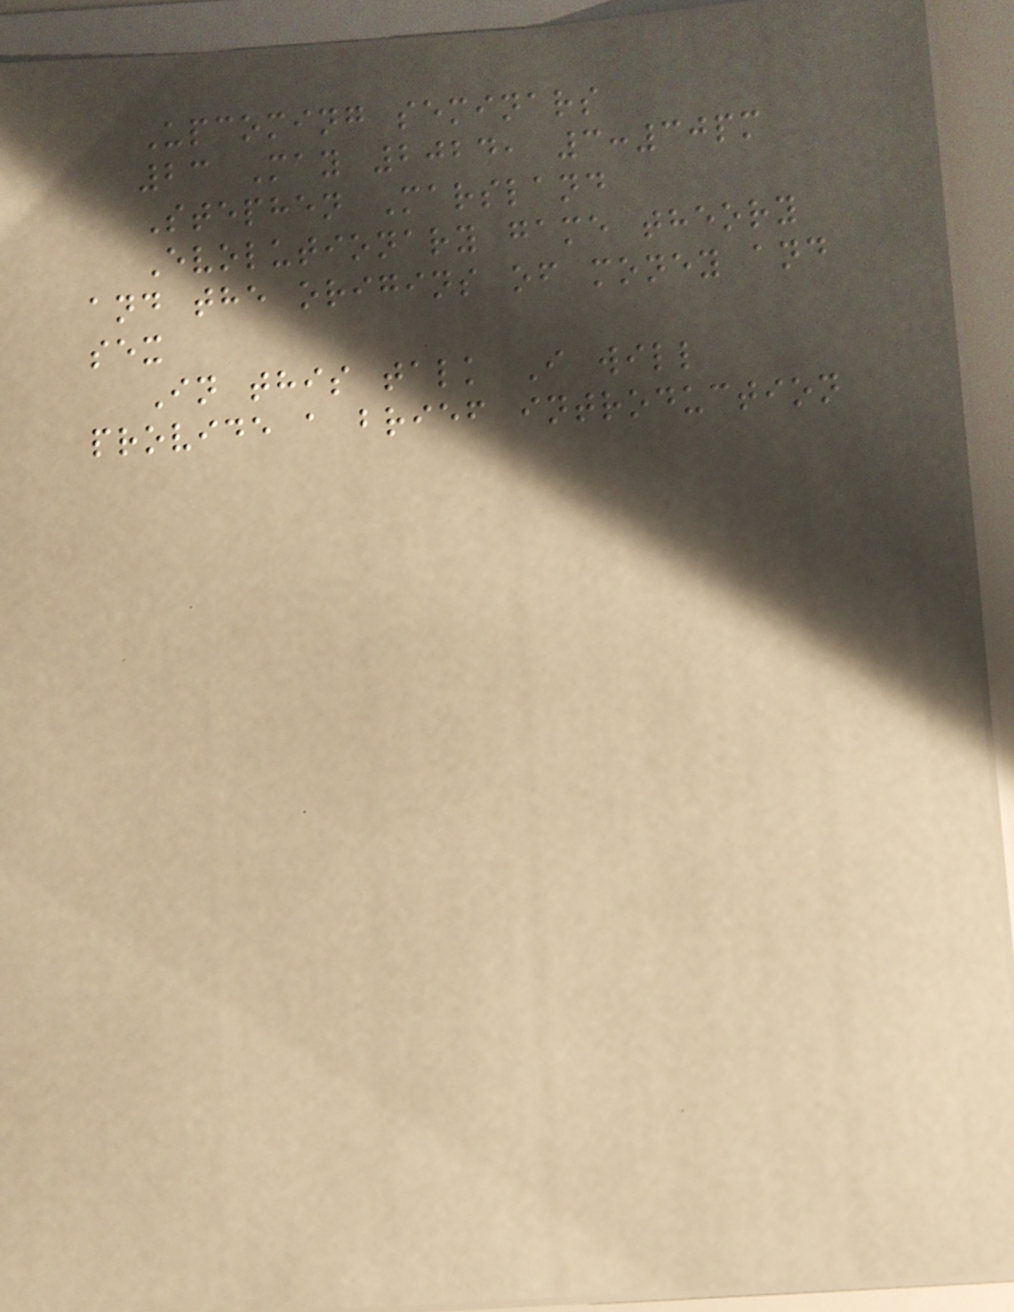Upcoming seminars
23 May 2024, 3:30pm
Stephen Marsland
Evolutionary game theory
and the origins of money and
sex
In this talk I will
provide a brief introduction
